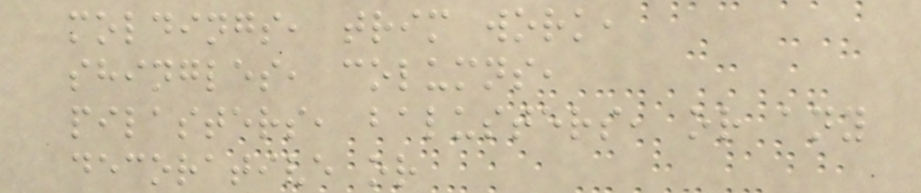moldings, trim work,
shingles, columns,
pilasters, balusters, or any
decorative or
